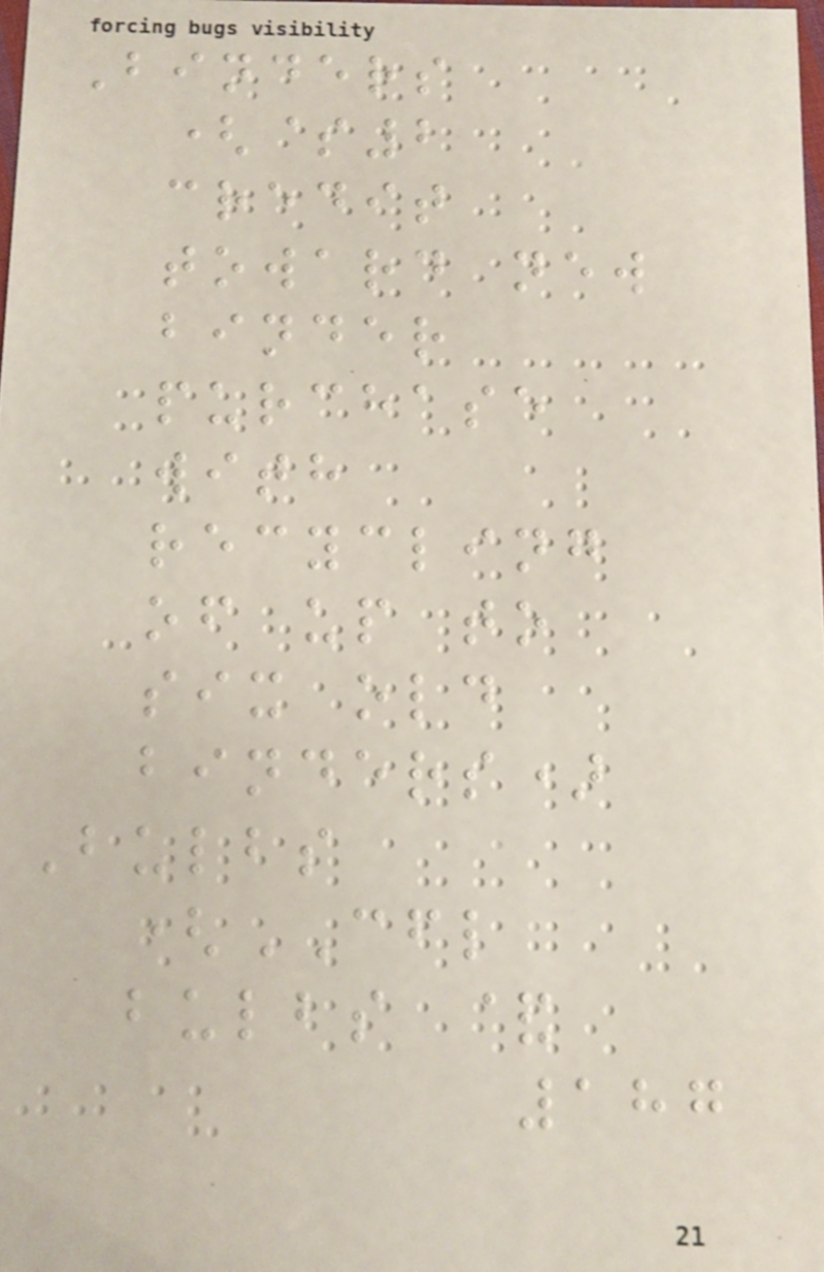Binders
($2
credit
toward new
binder
purchase
with
recycling
of up to
six old
binders)
Bulbs
(CFL
bulbs &
187
